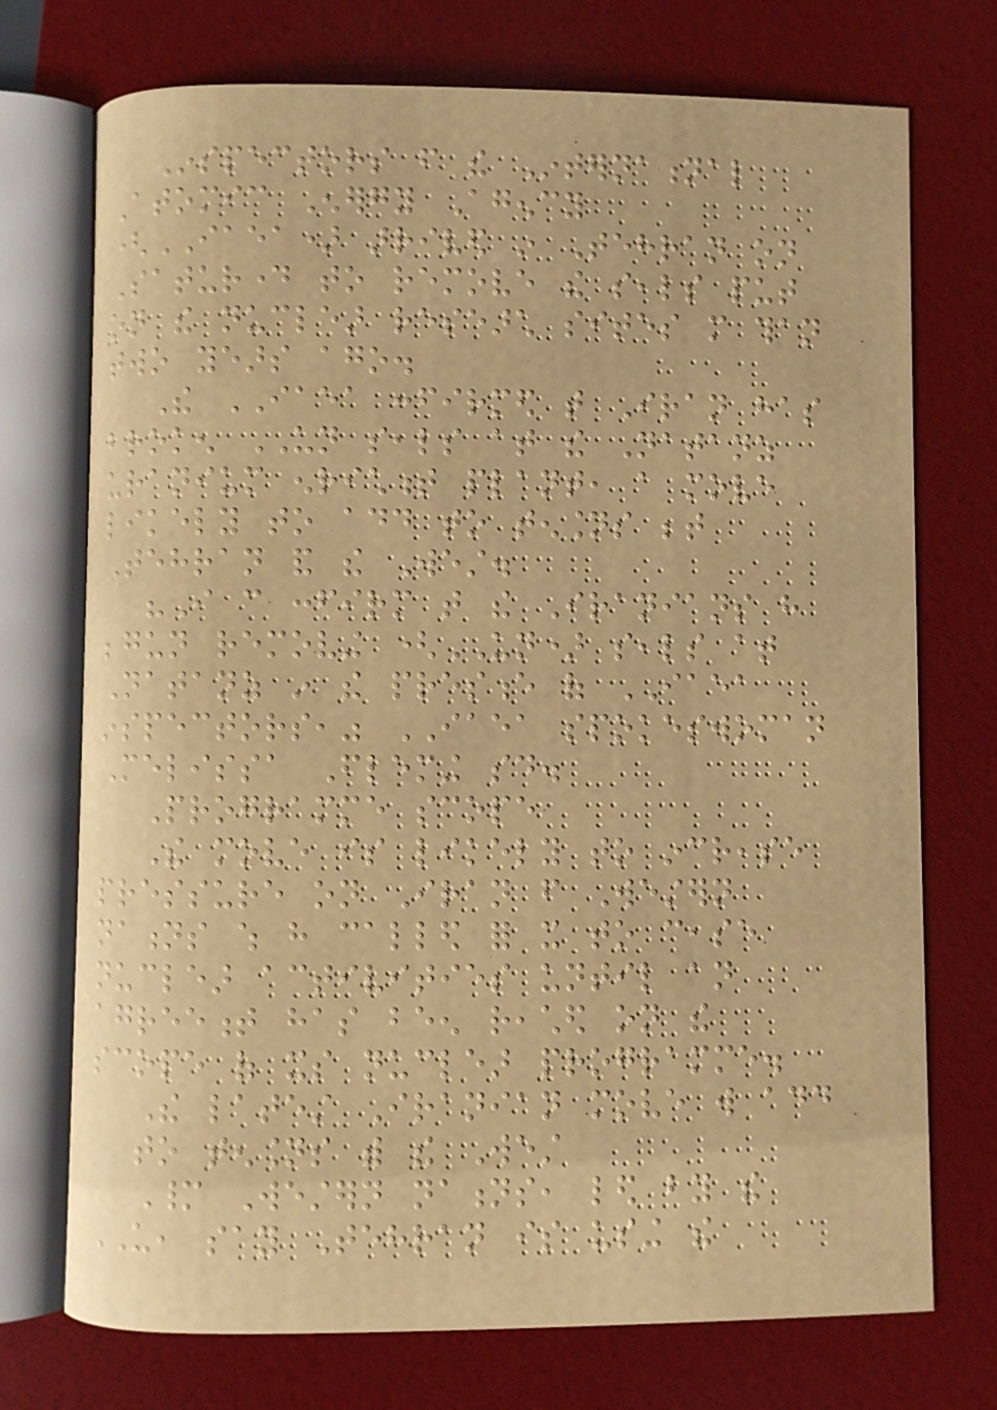Inspectors from the International
Atomic Energy Agency
(IAEA) arrived in Tehran on
Saturday to remove the seals put
on the nuclear research sites more than
two years ago.
The IAEA confirmed that Iran has
broken UN seals at the Natanz
uranium enrichment plant, a move
likely to add to tensions between
Tehran and the West.
"I can confirm that the Iranians have
begun removing (UN) seals at
Natanz in the presence of IAEA
inspectors," IAEA spokeswoman
Melissa Fleming said.
Programme scope
The move is likely to increase
pressure on Iran from Western
nations which have called for it to cease
nuclear activities until an
agreement has been reached on the
scope of its nuclear programme.
The latest Iranian move will add
to tensions with the West
Many Western nations, led by the
US, say Tehran is using the
